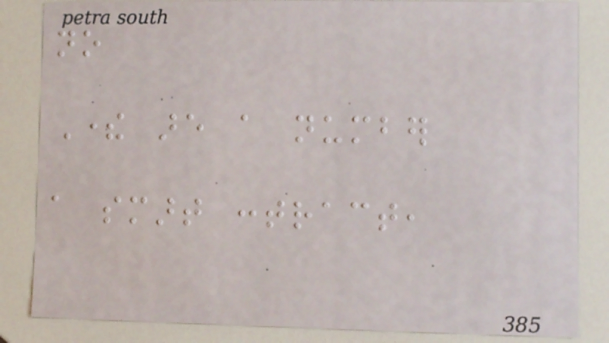no
There are a number
a smart contract,
